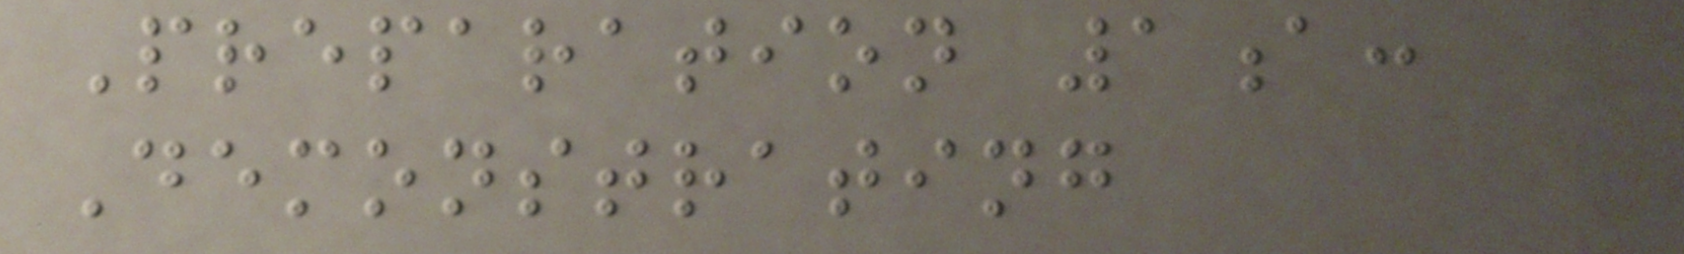Preparation 1a:
Demonstrating
